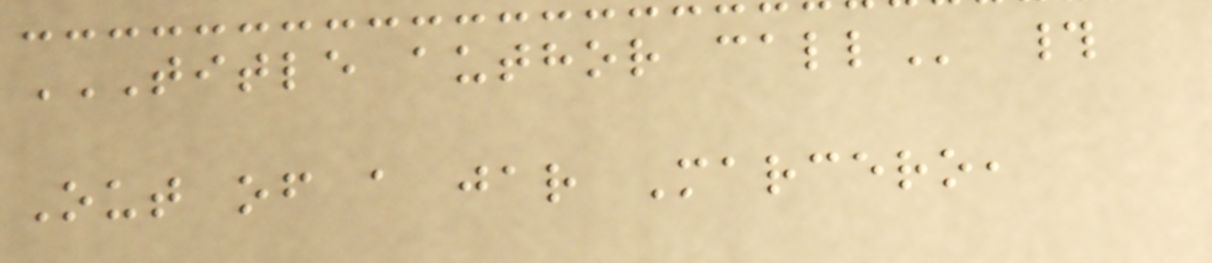TITLE AUTHOR CALL #
Out of a jar Marcero,
